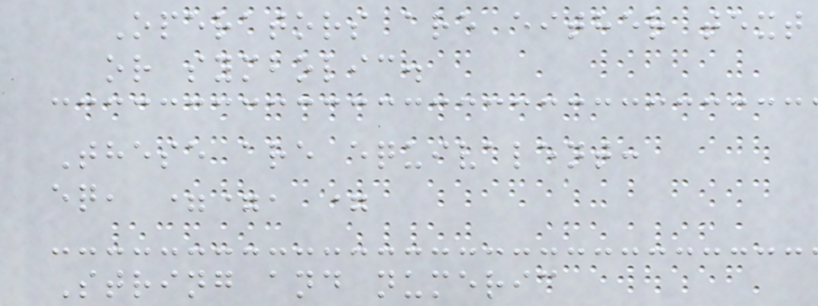Operators are either text
or symbolic.
These are equivalent:
eq, ==, =
String and numeric
